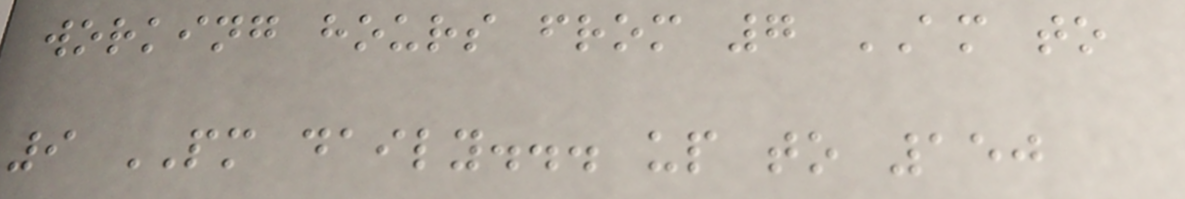working hours from 7 AM to
9 PM daily... up to 150
